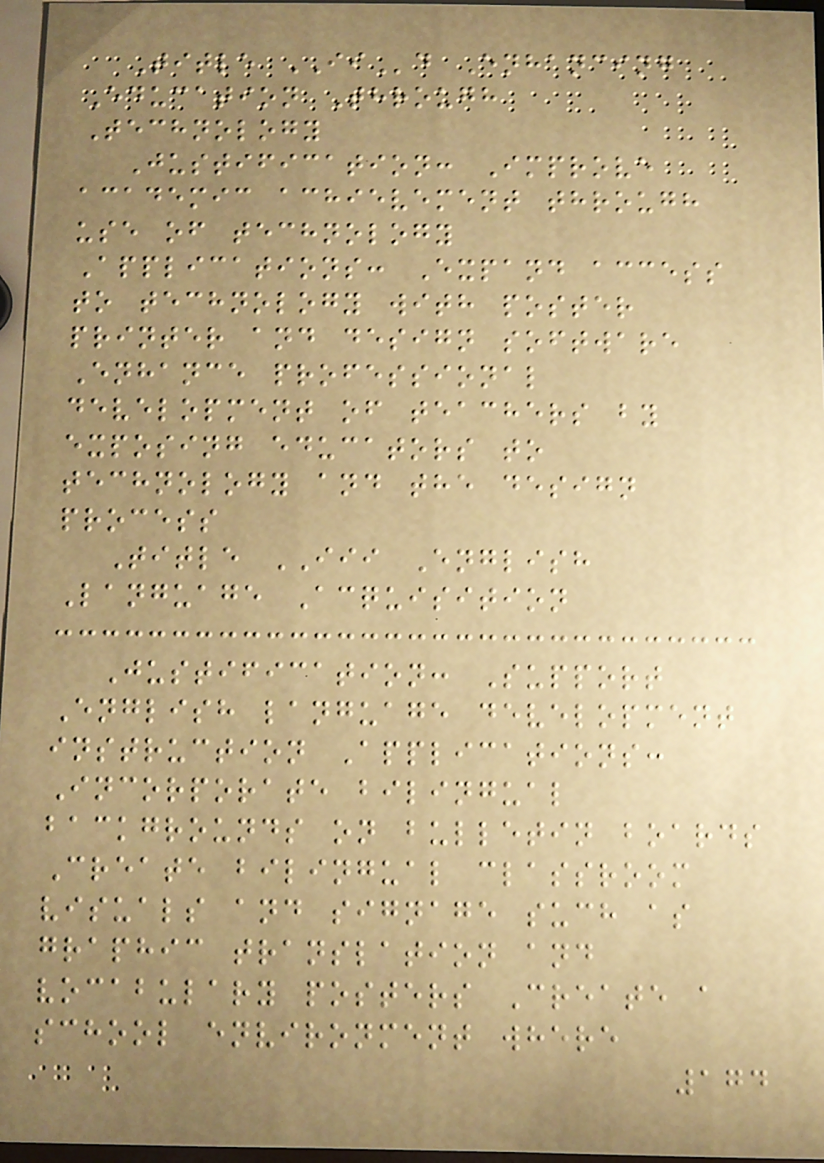Title IId Enhancing
Education Through
Technology
Justification: Improve
academic achievement through
use of technology
Applications: Expand access
to technology with poster
printer and design software
Enhance professional
development of teachers by
exposing educators to
technology and the design
process
Title III English
Language Acquisition
Justification: Support
English language development
instruction Applications:
Incorporate bilingual
backgrounds on bulletin boards
Create bilingual classroom
visuals and signage such as
graphic translation and
vocabulary posters Create a
school environment where
174
